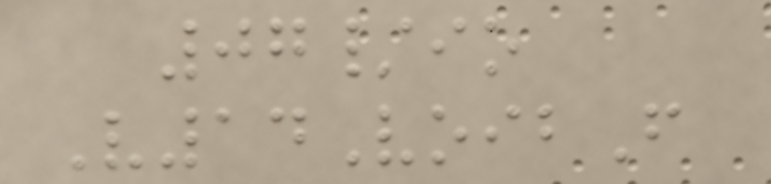07/io
V14VoibF
